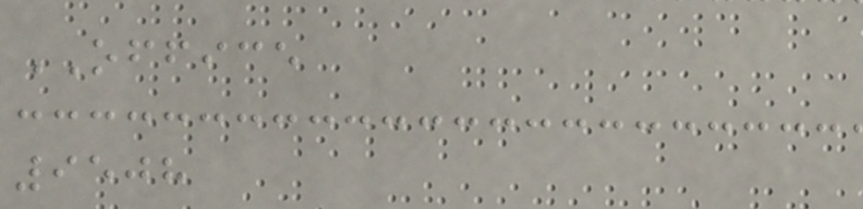OFFICE
9508
